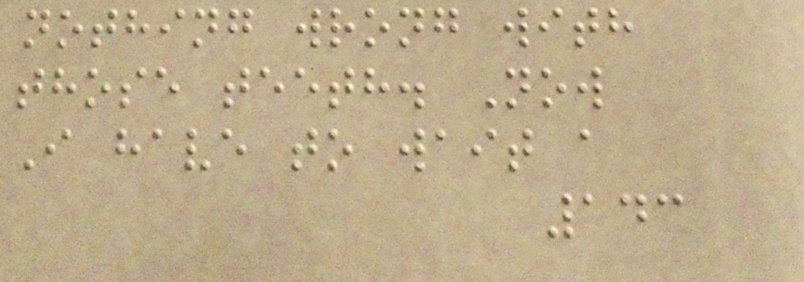nothing wrong with
those teeth. Now
I have to wait a
143
